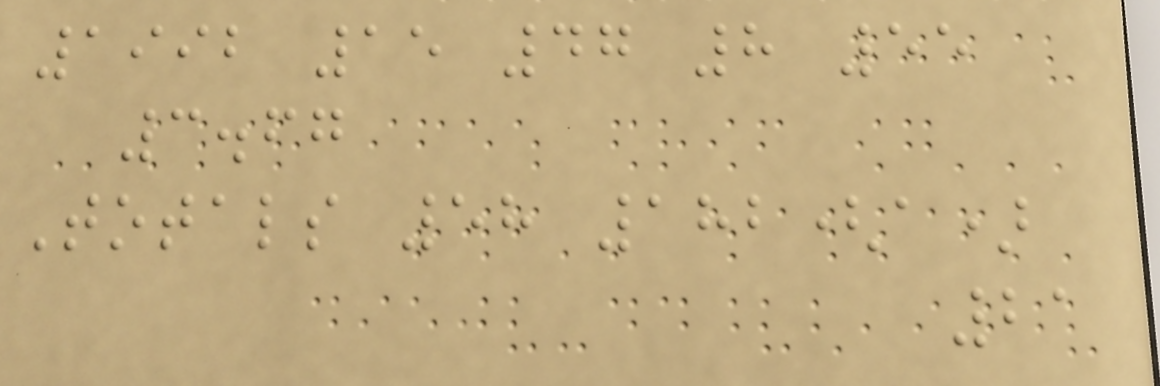1992 15 47 8 55
3.67
Totals 58 182(a)
21
